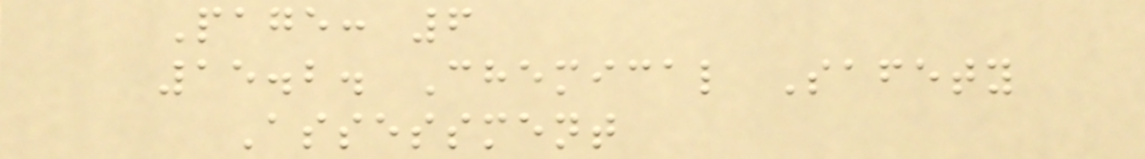Page: 6
15.2. Chemical Safety
Assessment
